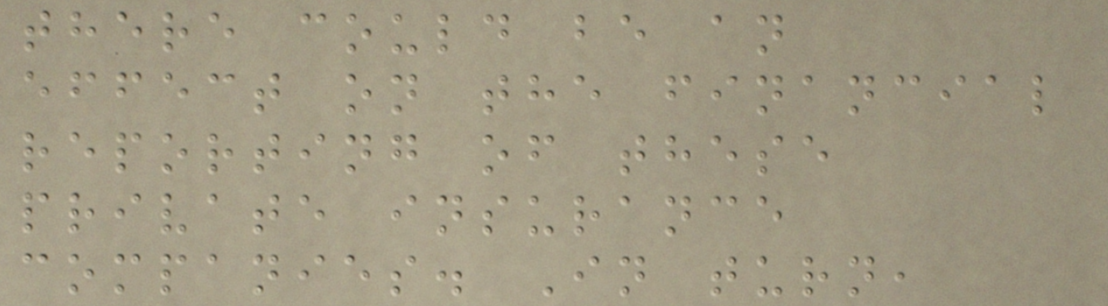there could be an
effect on the financial
reporting of these
private insurance
companies. In turn,
